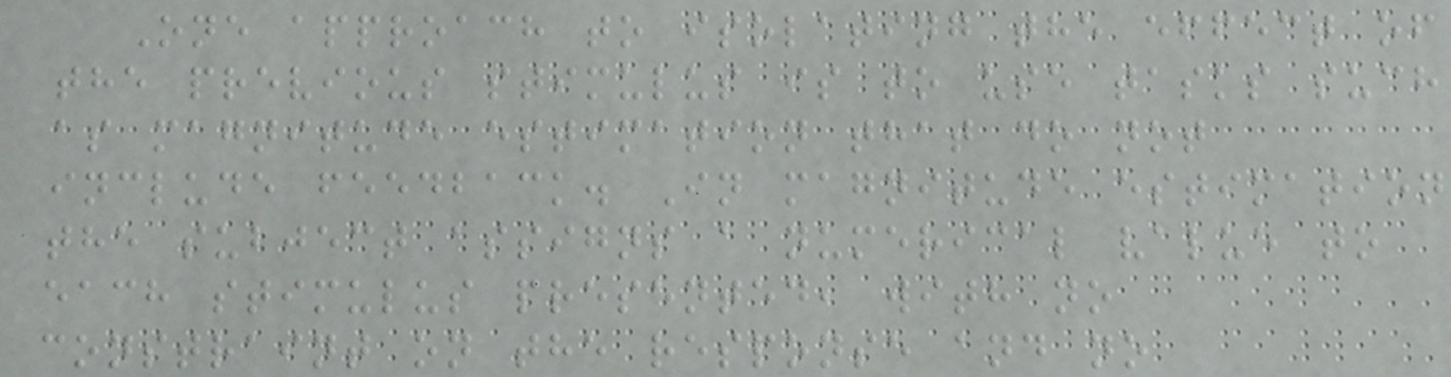One approach to isolating the effect of
the previous stimulus is to use tasks such
as magnitude estimation that do not
include feedback. In magnitude estimation
the subject assigns a numerical value to
each stimulus presented, with no
constraint on the response and no
